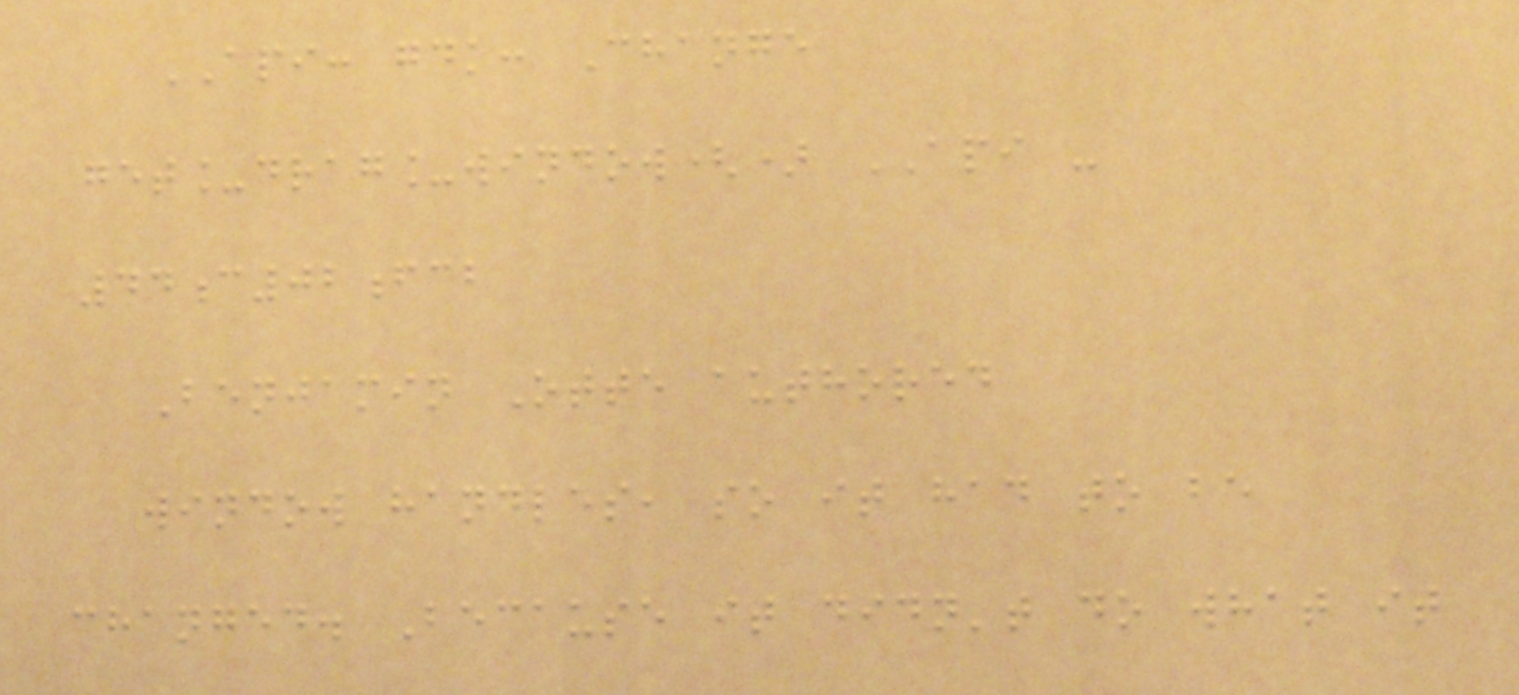API: gdk: Change
get_drag_window() API -
44c02fcb
Benjamin Otte authored
window handles, so it had to be
changed. Because it didn't do what it
